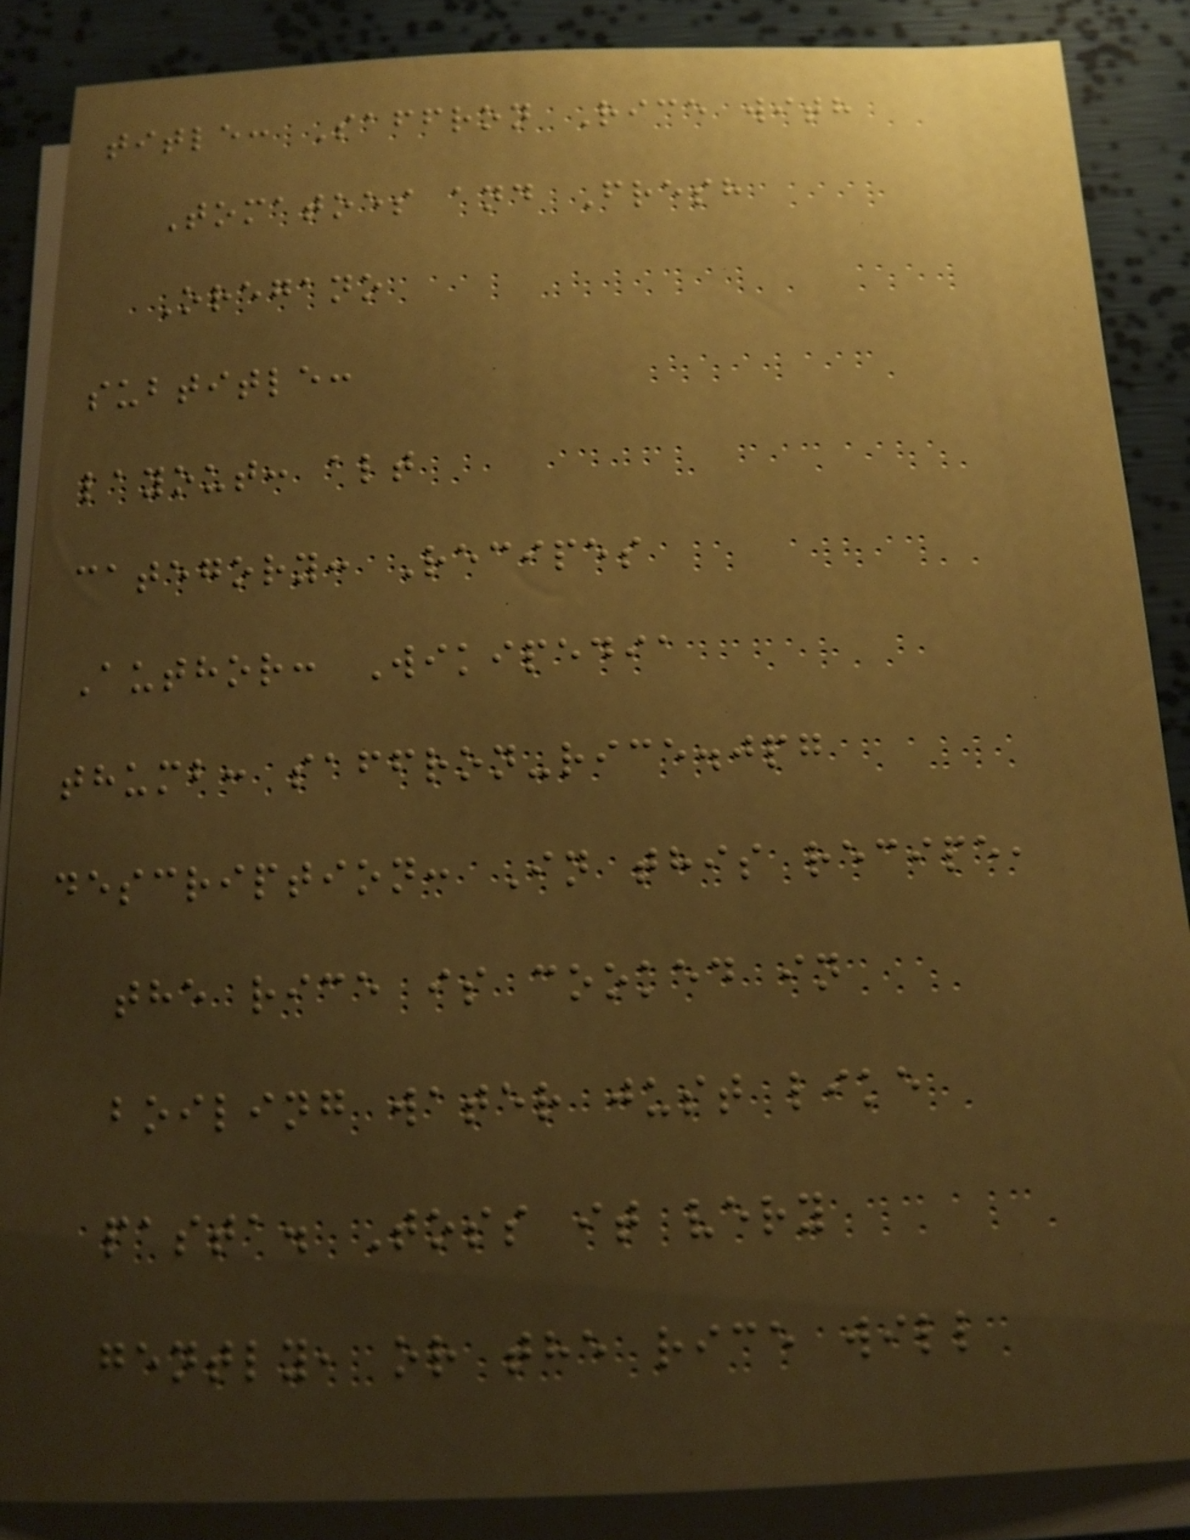title: Saffron Rice with
Tomatoes and Fresh
Oregano
subtitle:
layout: alt
category: Recipes
Author: Wikipedia
thumb: saffron-rice.jpg
description: In this recipe,
the rice is cooked in
boiling water just like
pasta. Toss it very
gently, or the rice will
